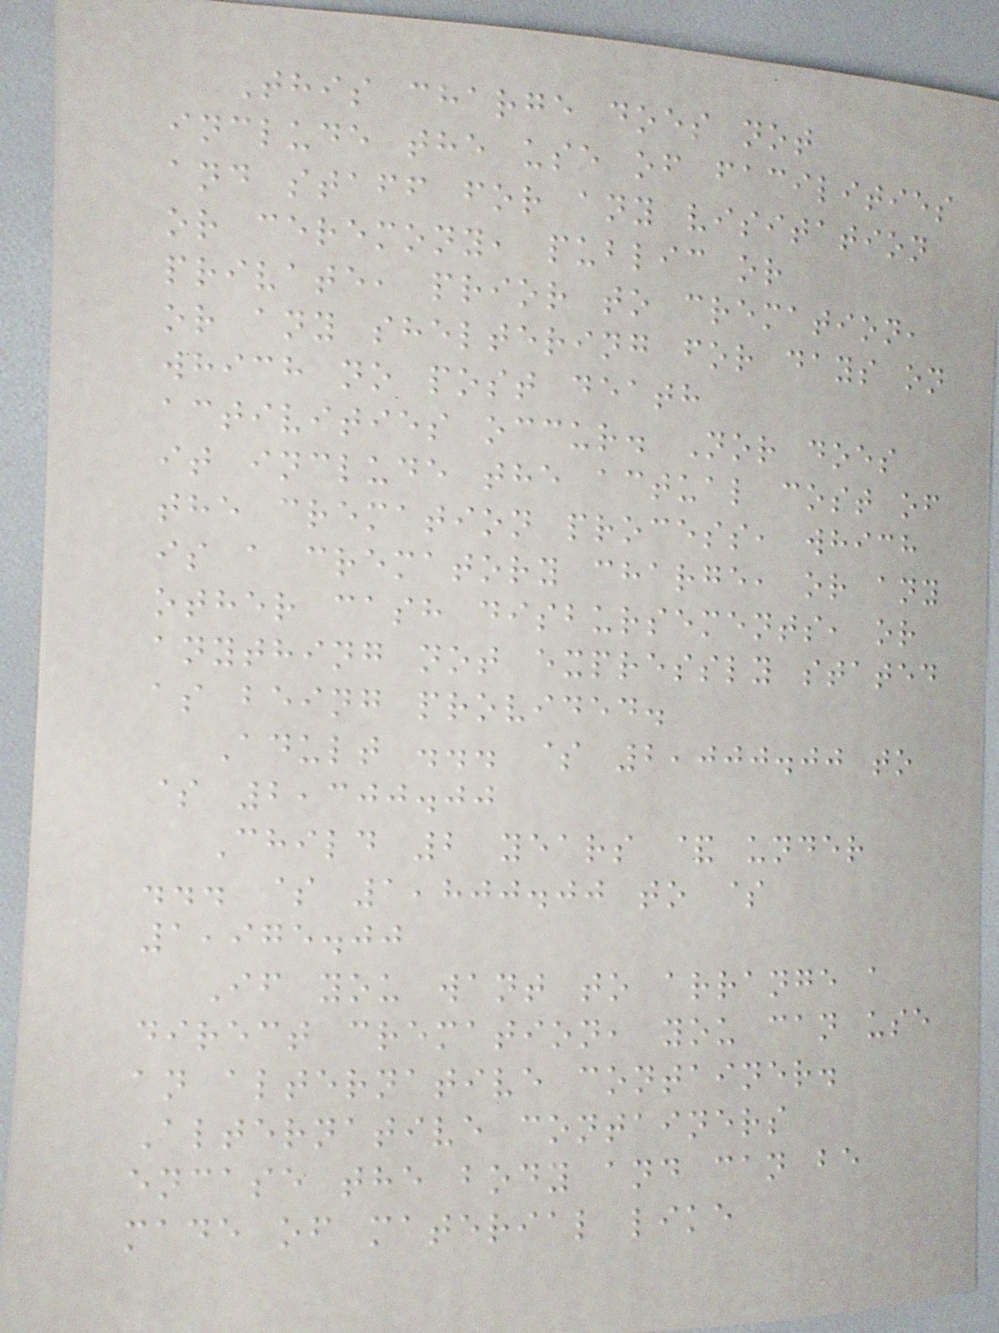This charge does not
include the use of facilities
and staff for any visitation
or ceremony, public or
private, prior to cremation,
or any sheltering for days on
which no post death
activities occur. Nor does
it include the actual cost of
the cremation process, which
is a crematory charge, or any
other cash disbursements, or
anything not expressly stated
as being provided.
Adult ... $ 2,000.00 to
$ 2,300.00
Child 2 years & under
... $ 1,800.00 to $
1,975.00
If you want to arrange a
direct cremation, you can use
an alternative container.
Alternative containers
encase the body and can be
made of material like
